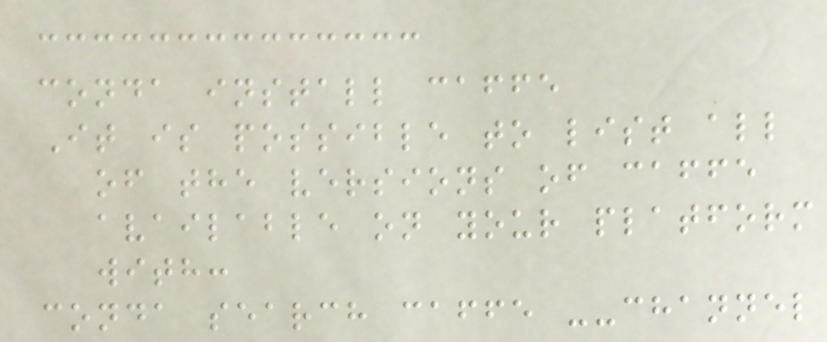conda install caffe
It is possible to list all
of the versions of caffe
available on your platform
with:
conda search caffe --channel
